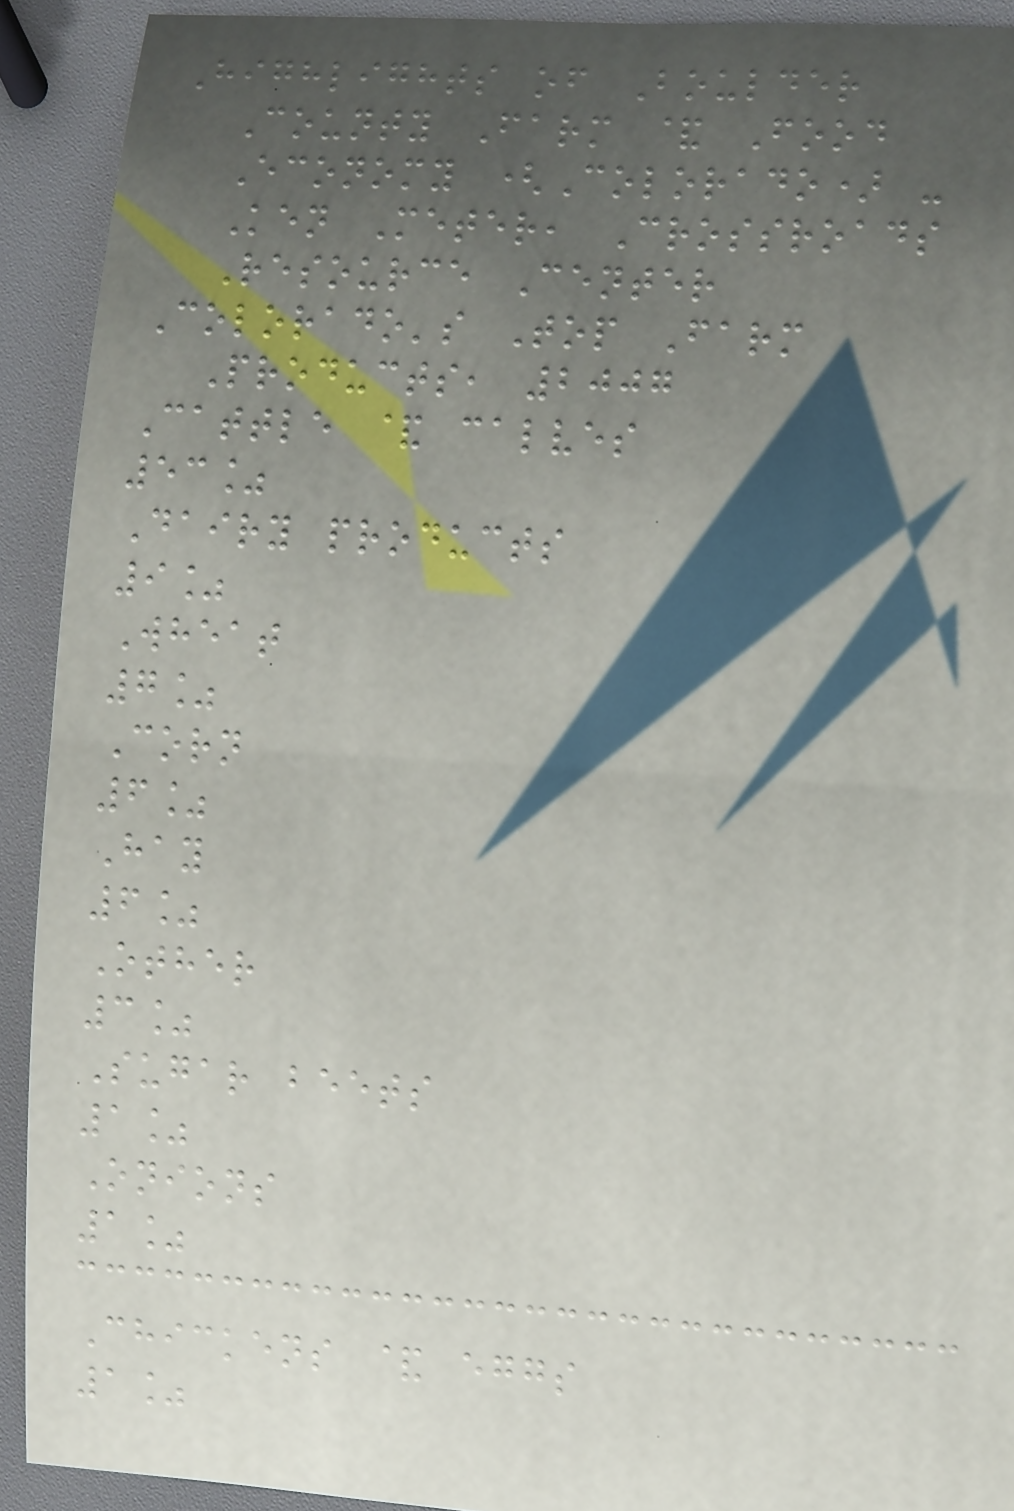Highlights of Boulder
County Farm & Food
Economy (Colorado) -
Ken Meter, Crossroads
Resource Center
Colorado's Top Farm
Products, 2007
Cattle & calves
53%
Dairy products
9%
Wheat
7%
Corn
6%
Hay
6%
Other
3%
Sugar beets
1%
Onions
1%
Chickens & eggs
1%
